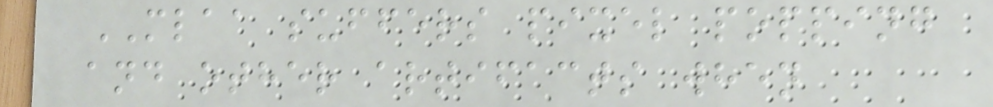MLAA suffers pixel popping
and other artifacts when
